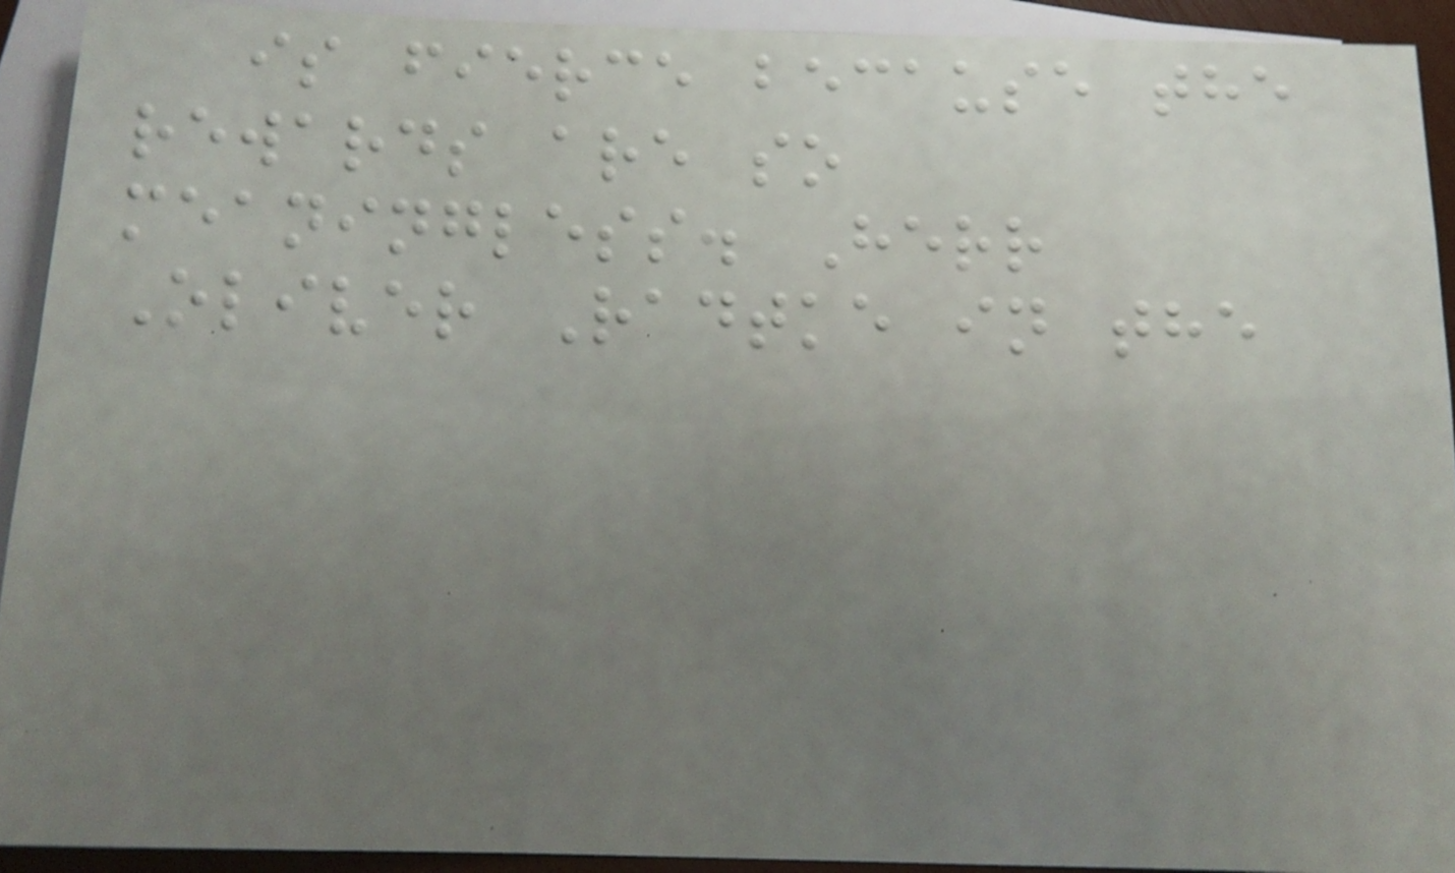is fierce because the
rewards are so
meaningless. Herr
Oliver Radtke in the
